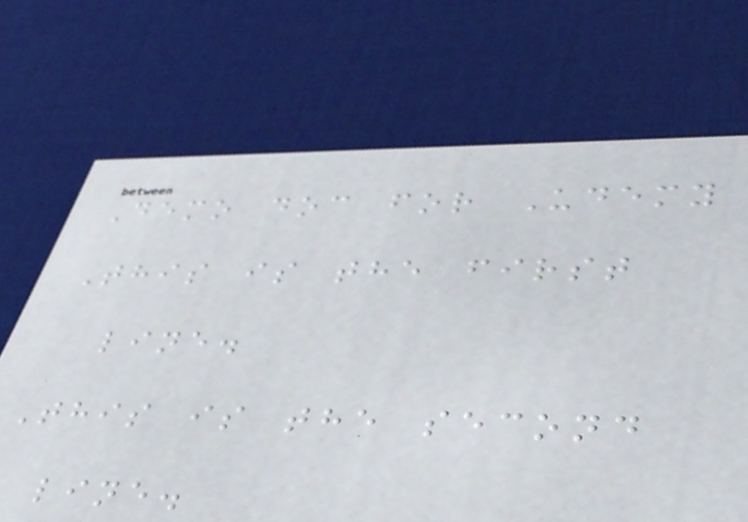Demo doc for Udemy
This is the first
line.
This is the second
line.
